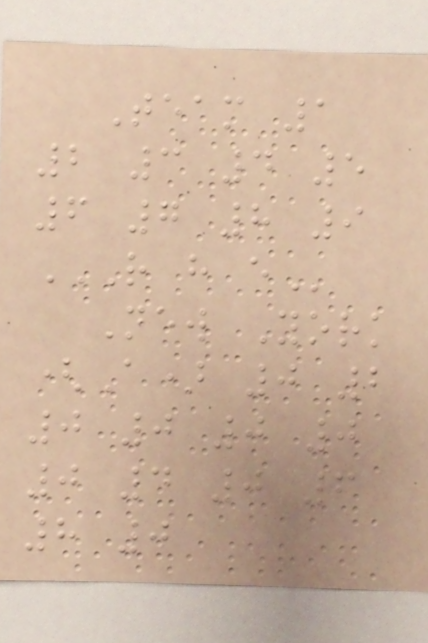Team 1
2 3 4 5
6 7 8 9
R H E
New York
(A) 0 2
0 0 0 0
0 4 0 6
8 0
